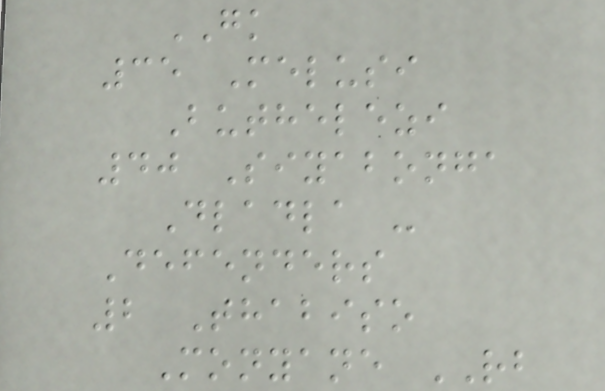GK
35 Melusi
Buthelezi
40 Siyabonga
Dladla -
Defenders
2 Thabiso
Monyane RB
